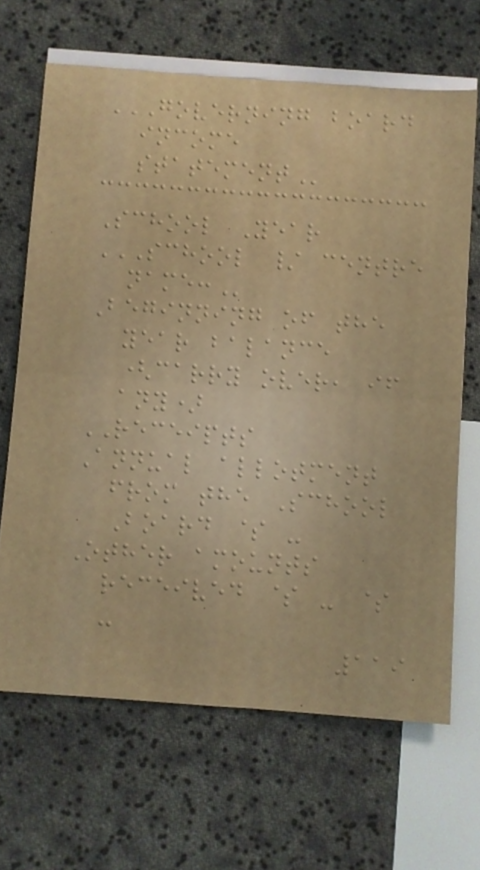GOVERNING BOARD
INCOME
STATEMENT
School Year
SCHOOL / CENTRE
NAME:
Beginning of the
year balance
(carry over, if
any)
RECEIPTS
Annual allotment
from the School
Board $ -
Other amounts
received $ - $
-
119
